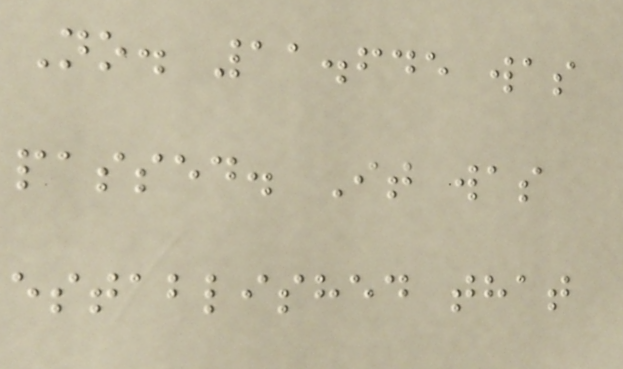No. 11.645 was
passed. It was
established that
